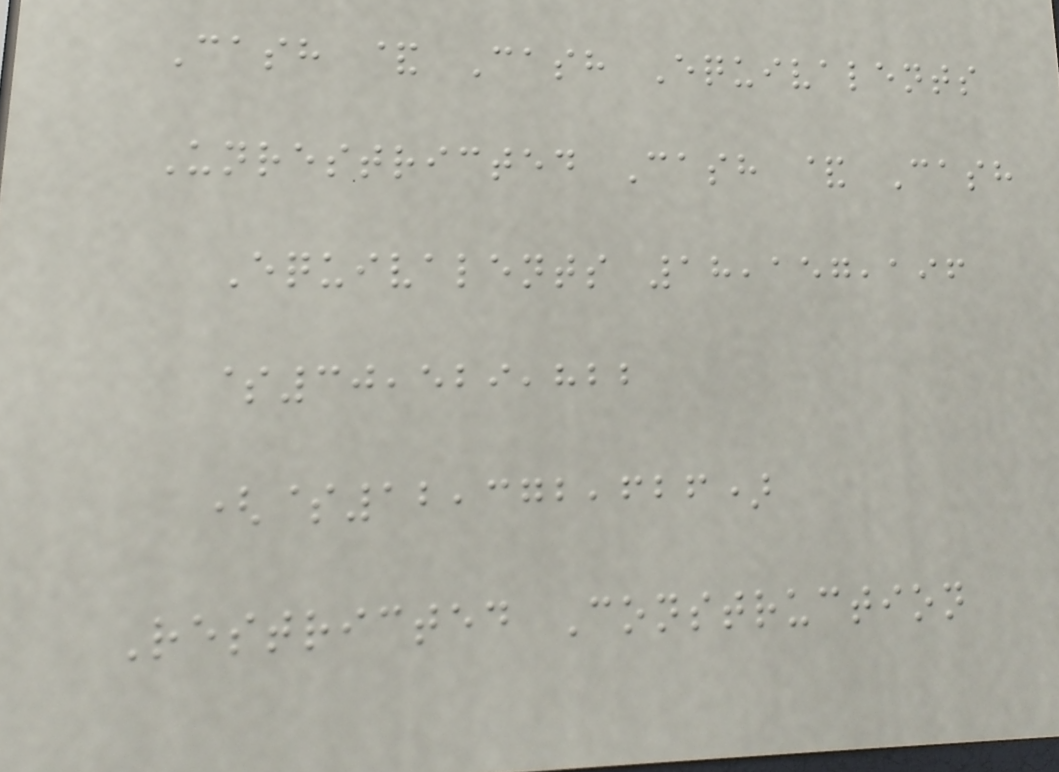Cash & Cash Equivalents
Unrestricted Cash & Cash
Equivalents 18,157,196
$30,529,822
($12,372,626)
Restricted Construction
